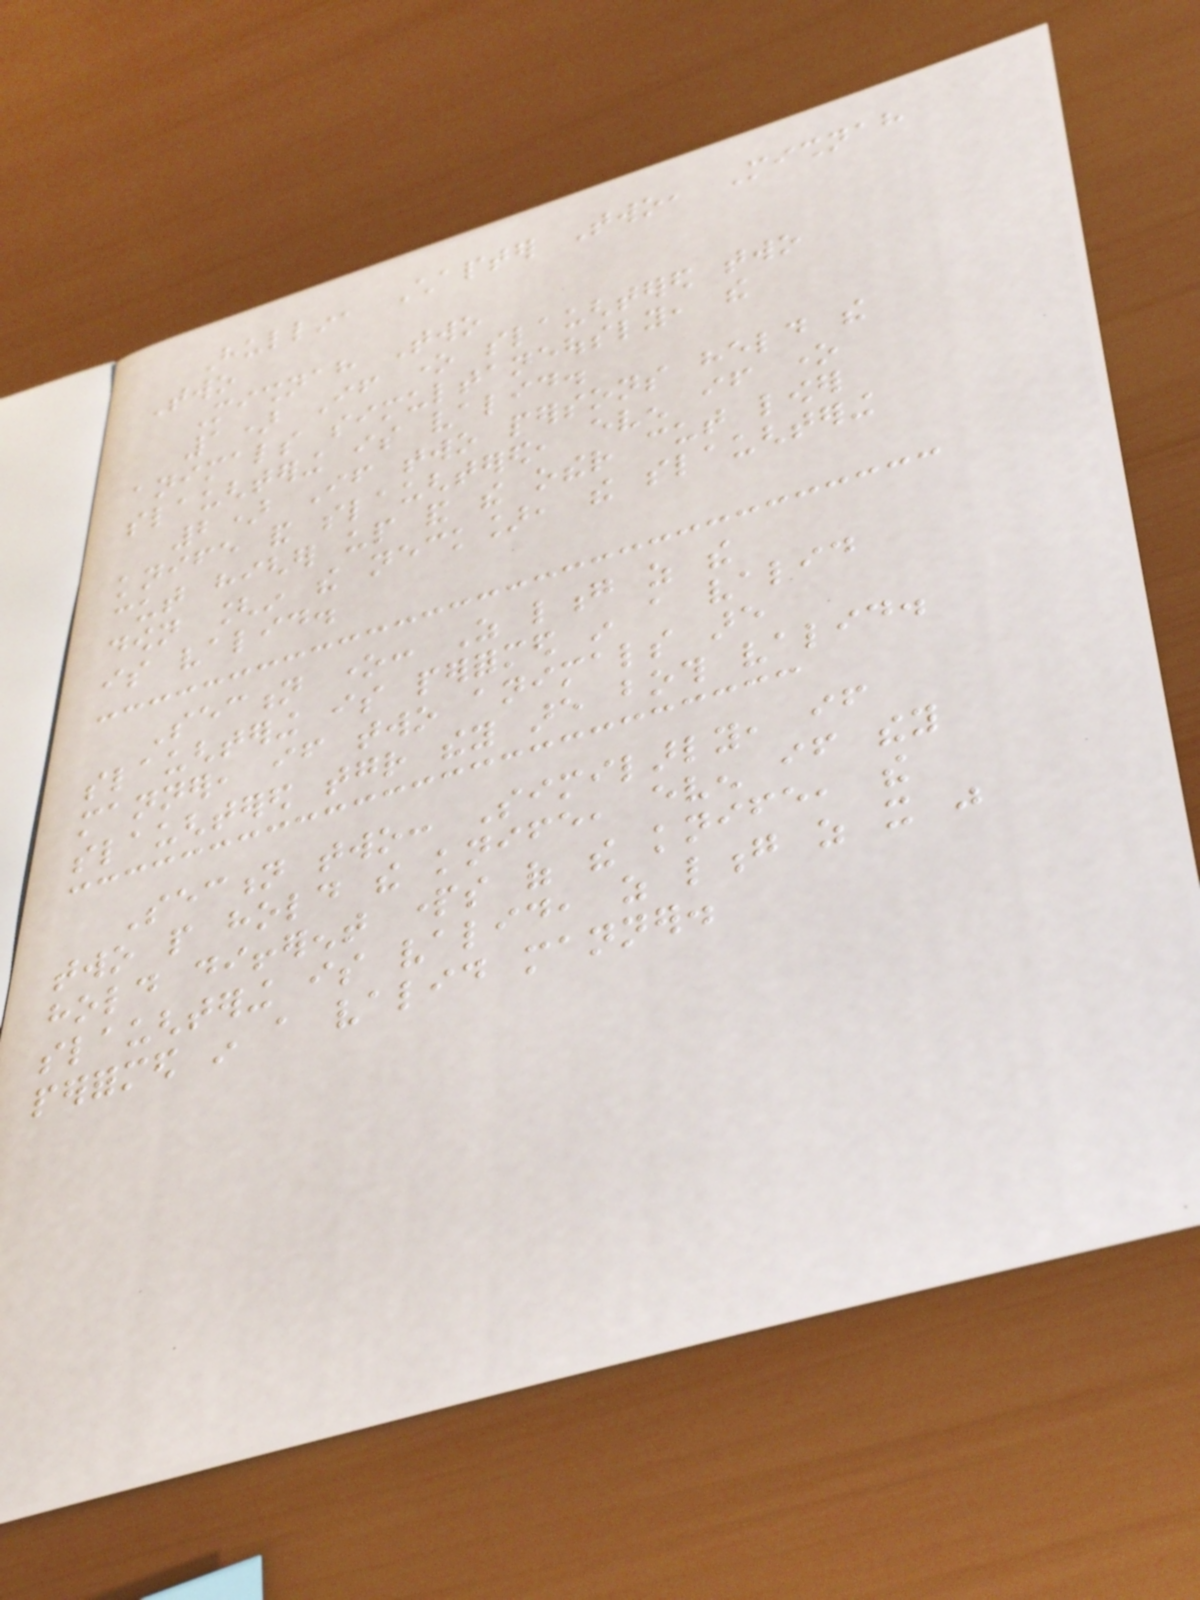Hullin, Chapter Two, Mishnah
Two
Mishnah Two
1) If one slaughtered two
animals simultaneously, the
slaughtering is valid.
2) If two persons held the
knife and slaughtered, even if one
cut higher up and the other cut lower
down [in the neck], the slaughtering
is valid.
Section one: As long as the
slaughtering is performed in a valid
manner, if two animals are
slaughtered together they are both valid.
Section two: Similarly, if
two people hold the knife, even if they
hold different parts of the knife, the
slaughtering is valid, as long as it was
performed in a valid manner.
